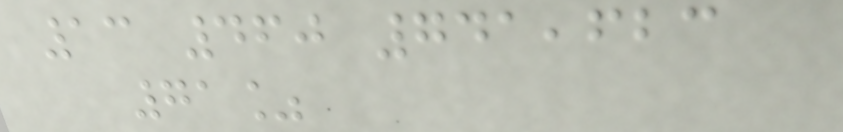13 460 741,623
71%
